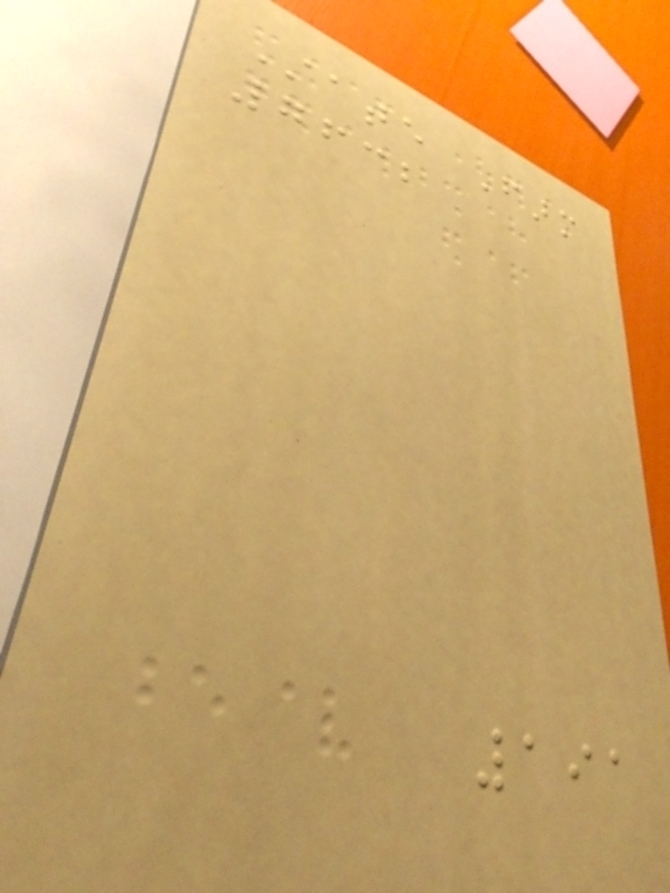State Farm
7632
191
